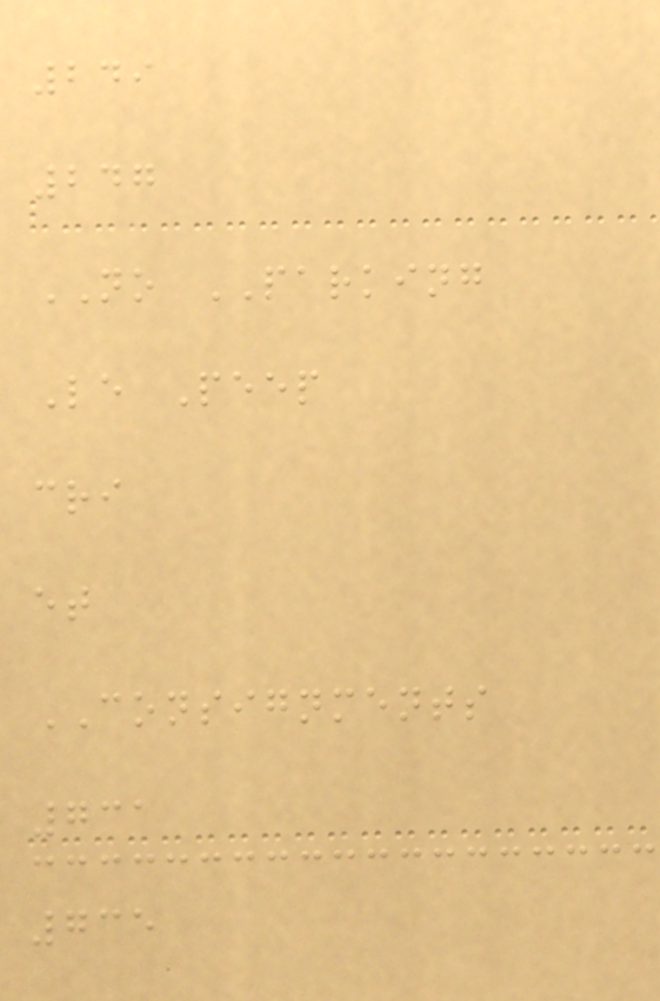249
247
NO PARKING
Le Peep
cri
et
CONSIGNMENTS
731
735
